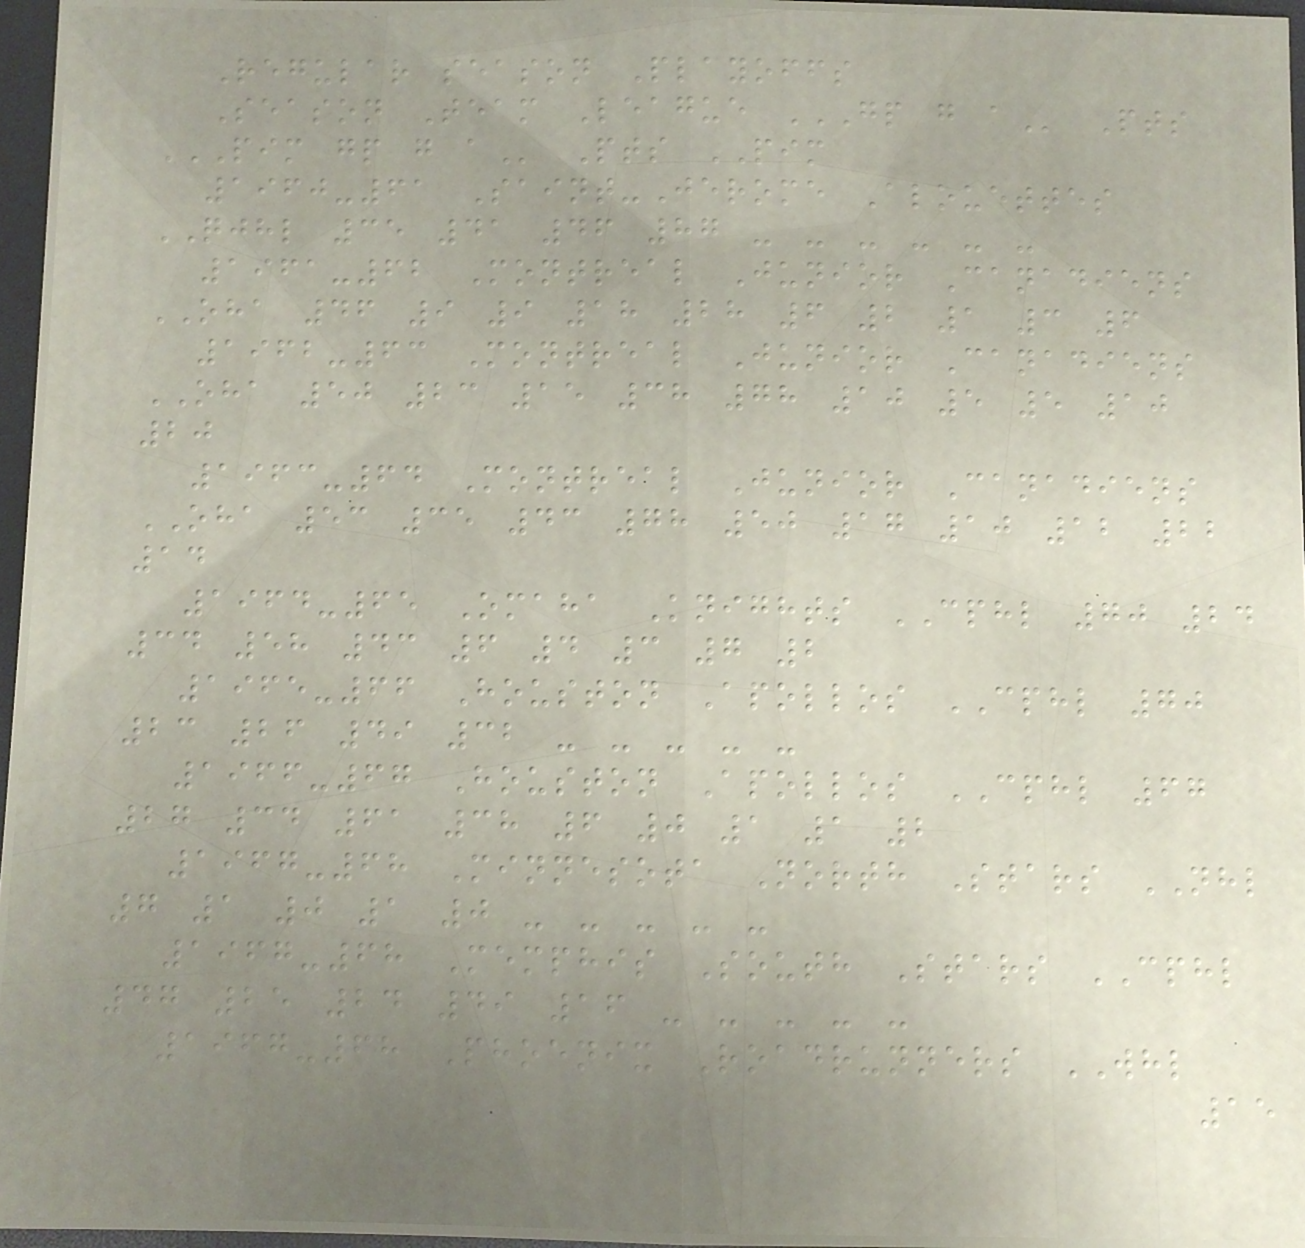Regular season Playoffs
Season Team League GP G A Pts
PIM GP G A Pts PIM
1960-61 Saint-Jerome Alouettes
QJHL 35 41 46 87 - - - - - -
1961-62 Montreal Junior Canadiens
OHA 46 9 9 18 28 6 2 1 3 6
1962-63 Montreal Junior Canadiens
OHA 50 23 15 38 78 10 5 5 10
20
1963-64 Montreal Junior Canadiens
OHA 53 35 43 78 50 17 10 12 22
14
1964-65 Omaha Knights CPHL 70 24
34 58 43 6 4 3 7 2
1965-66 Houston Apollos CPHL 70
23 26 49 32 - - - - -
1966-67 Houston Apollos CPHL 67
27 34 61 38 6 0 1 1 2
1967-68 Minnesota North Stars NHL
7 1 0 1 0 - - - - -
1967-68 Memphis South Stars CPHL
47 25 24 49 16 - - - - -
1967-68 Phoenix Roadrunners WHL
15
